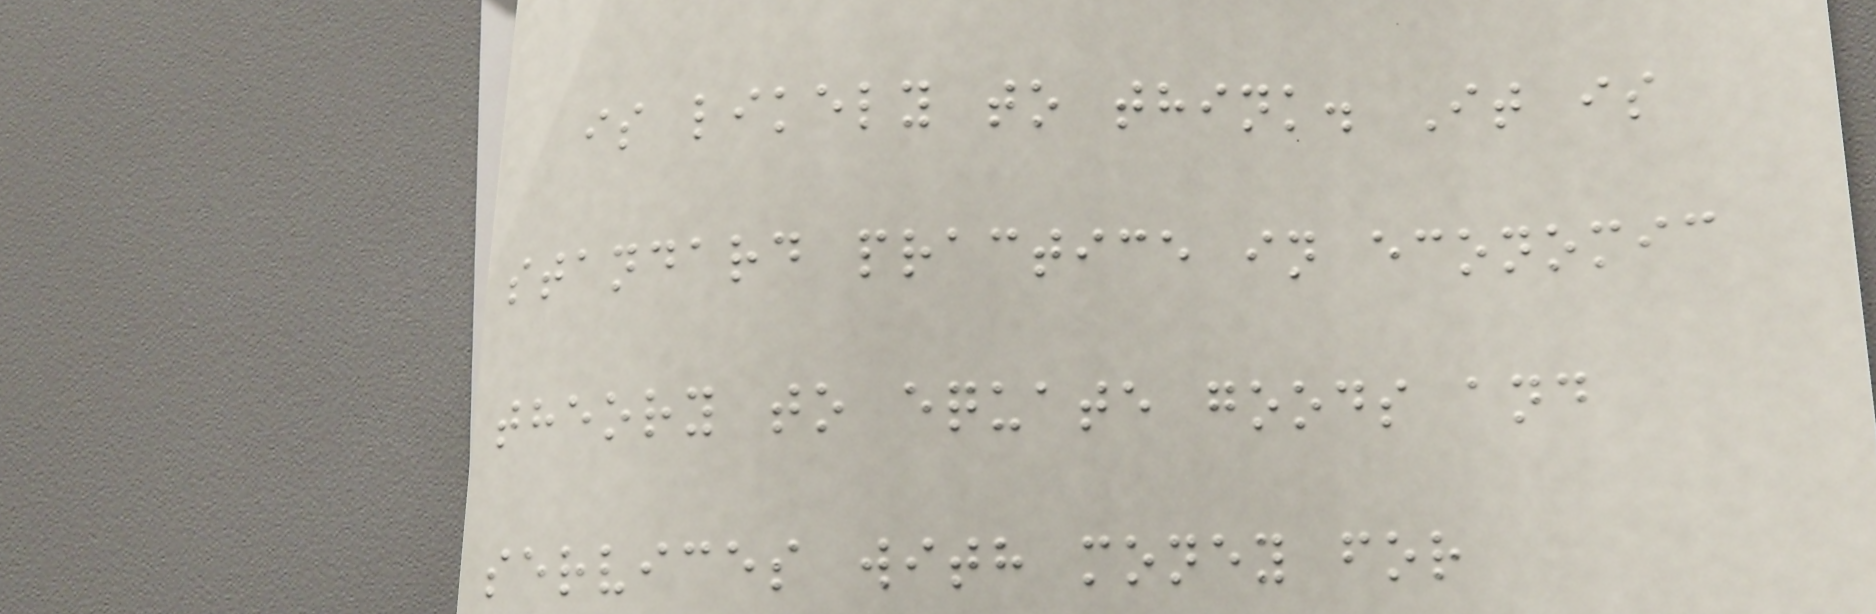is likely to think. It is
standard practice in economic
theory to equate goods and
services with money for
